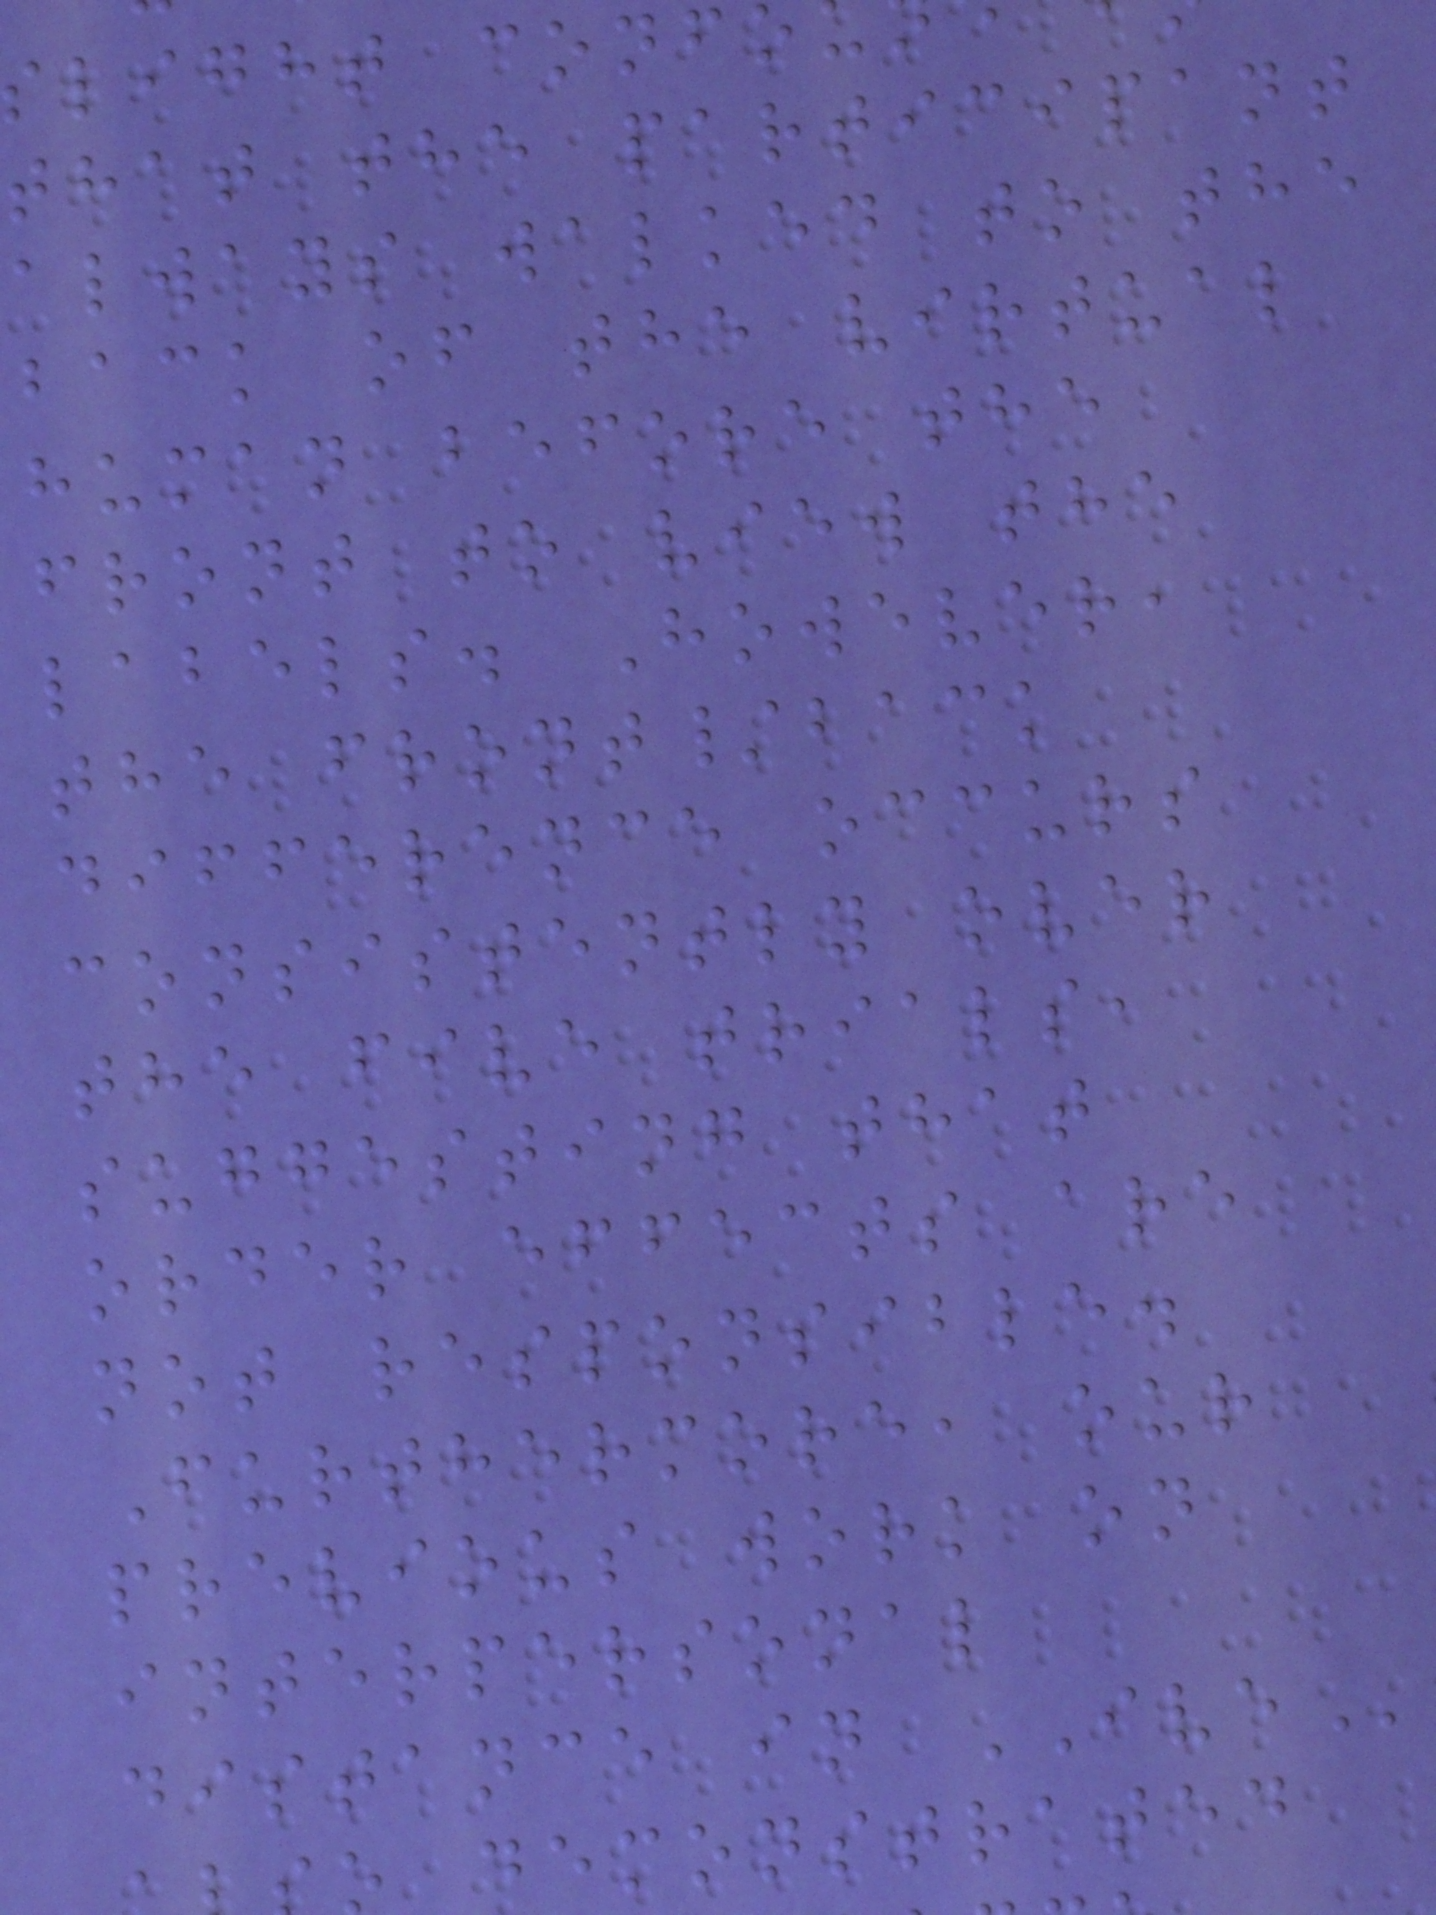light confo
that the participant
always walked to the
back of the virtual
human before the
front to view the
labels. However,
the front/back
difference occurs
consistently over
the five trials,
suggesting that
order effects are
not responsible.
Furthermore, our
previous work on
interpersonal
distance in IVE
demonstrated
